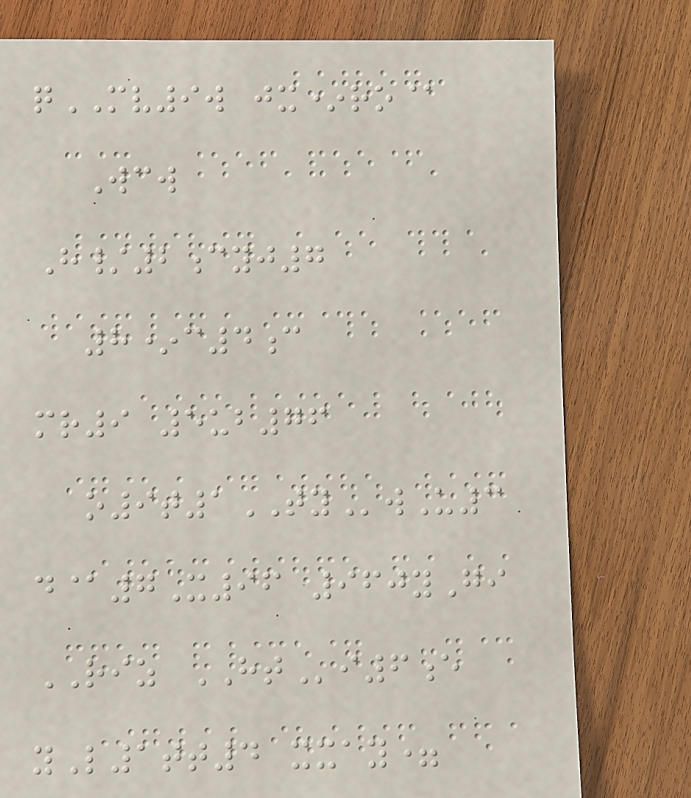qMV9w jx*ro@
Wcw
H/2cyj7
8*c4c
mr9 5ub76
o9t1TYwU3
d@7X96 960yGi
RIZ HTi6e
yL1tt4 xxay=
